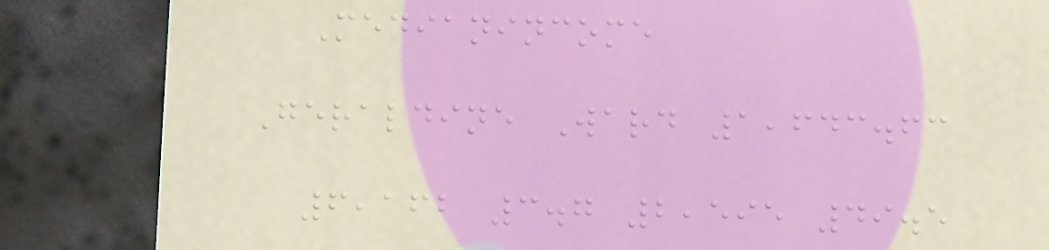Medianincome
Geraldine Ward 1,643.63
6,162 3.7 2,595 49.5
